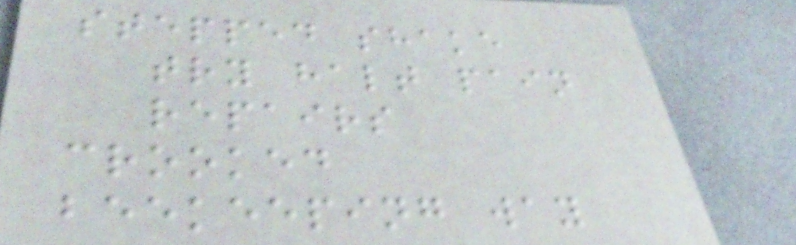stepped shake
try halt pain
repairs
crooked
beekeeping way
